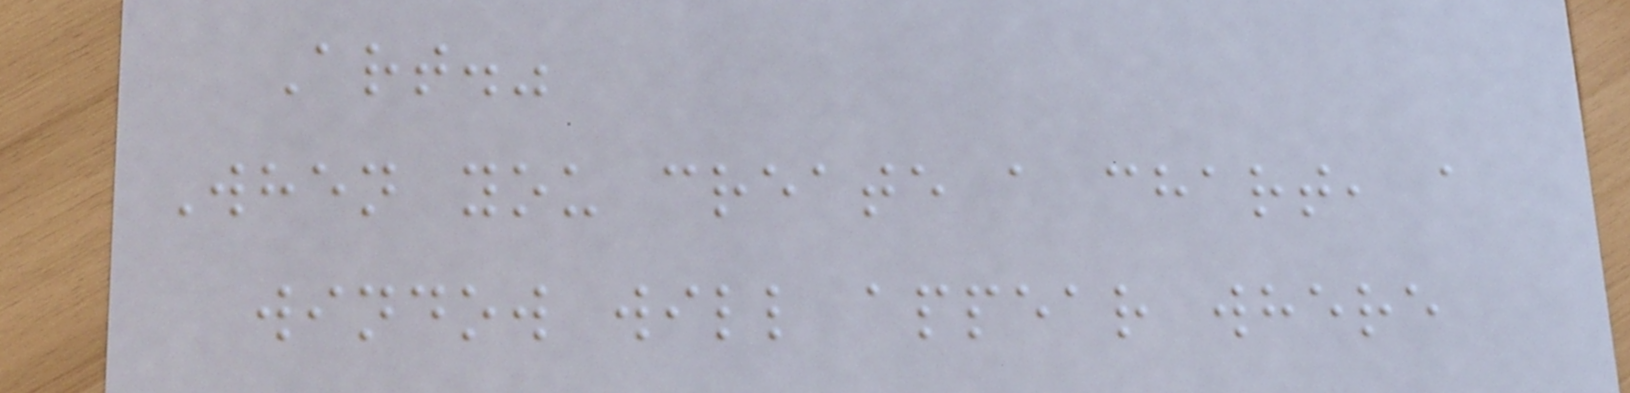Art."
When you create a chart, a
window will appear where
